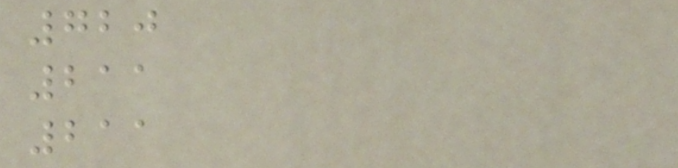720
211
211
